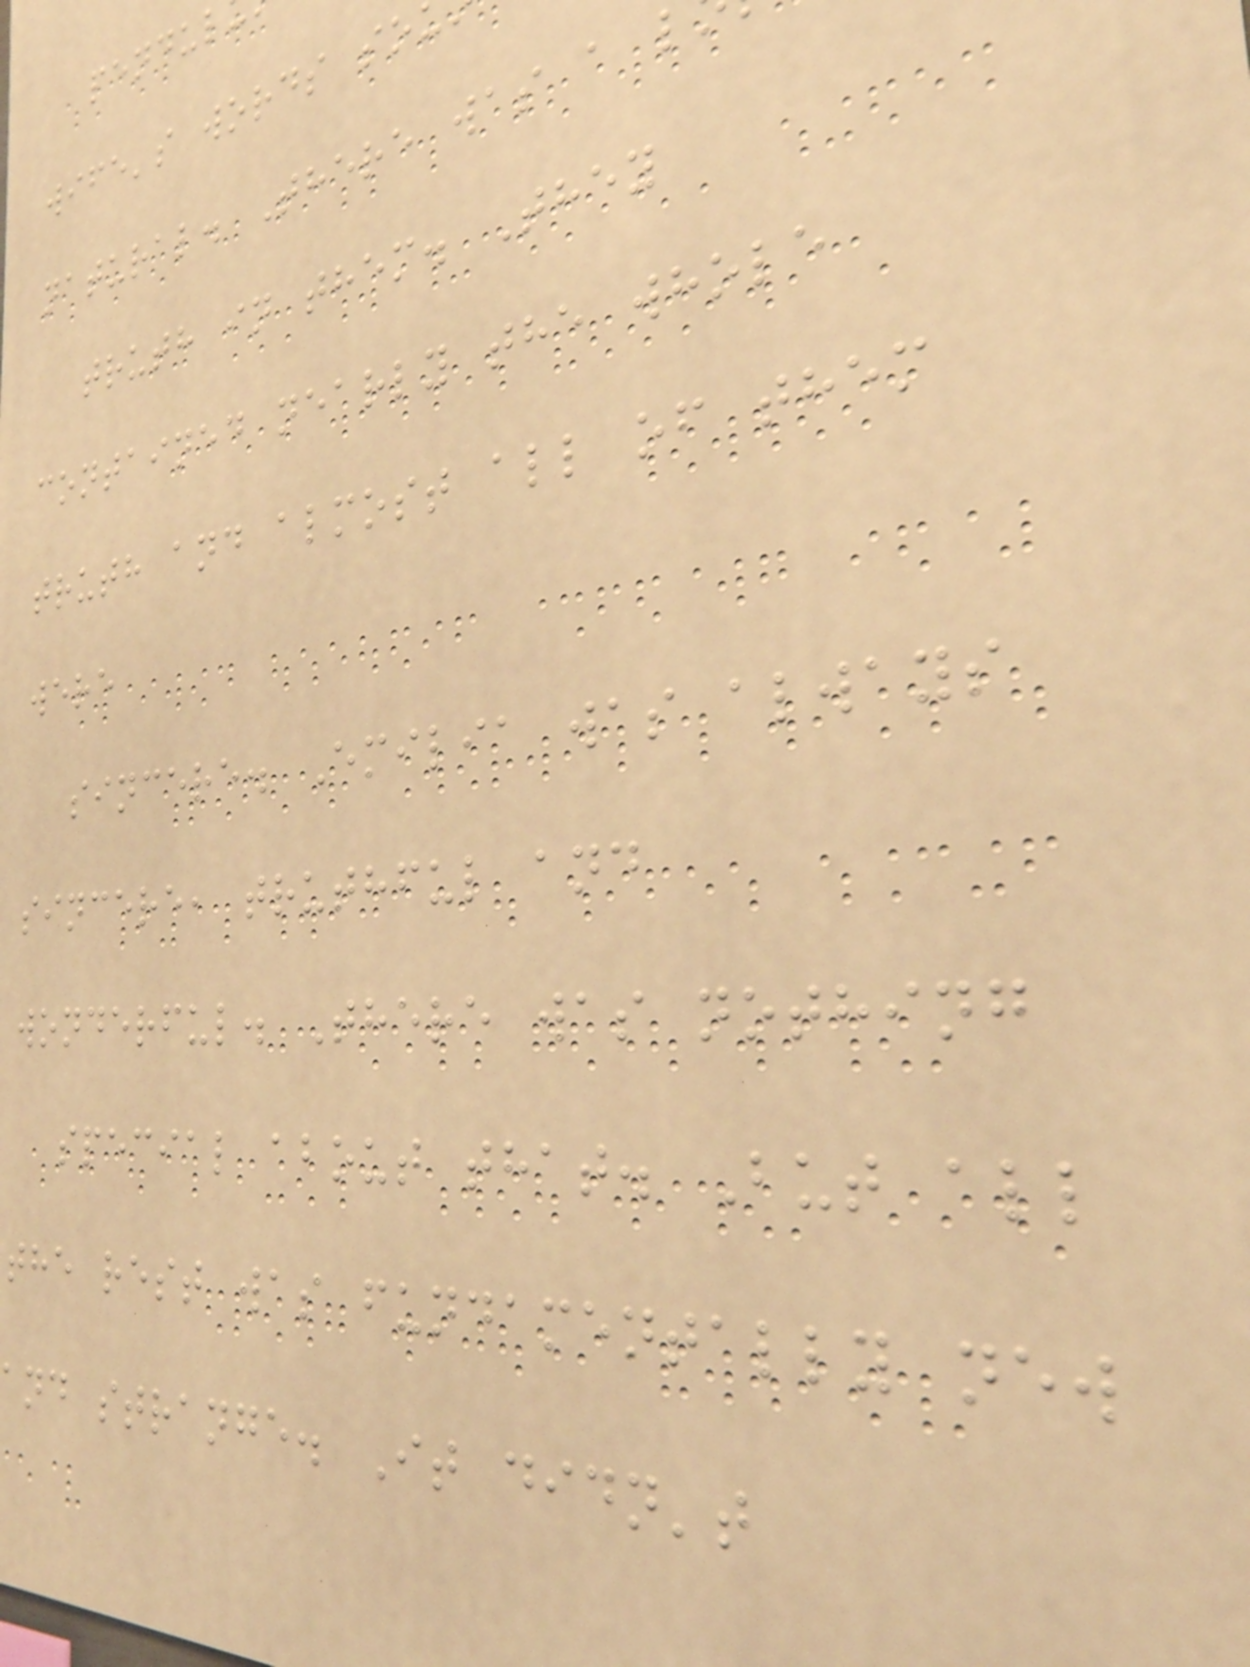wife's words so
natural. There was a l
truth in them. They
contained nearly the whole
truth and almost all of them
were
sincere. Emilia was always
sincere, truthful and
wonderful. There was nothing
special about that. But all
the rest was fundamentally new
nd strange. It didn't
